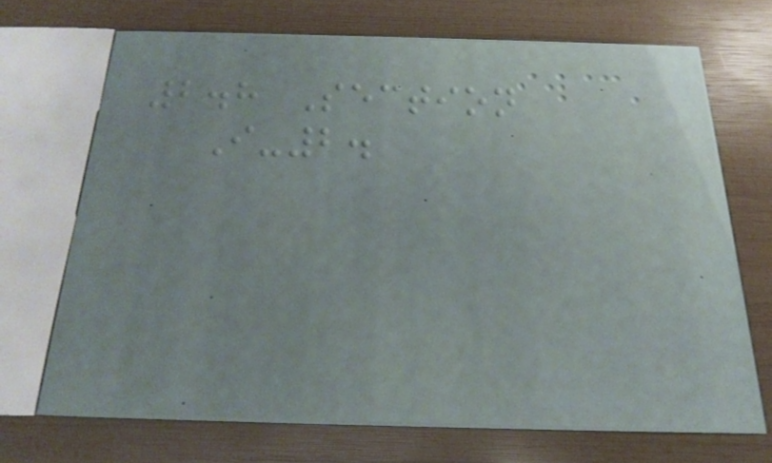2.8 Section
I-2.
